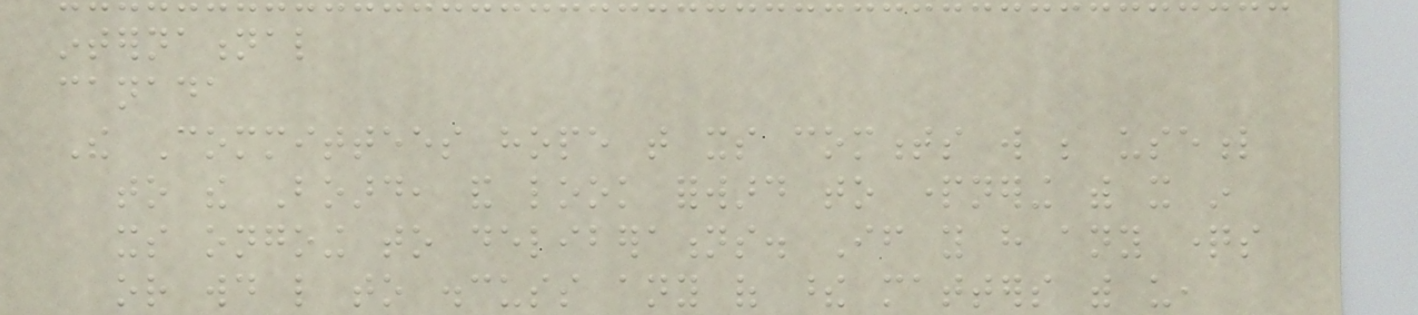international
canada
The Committees hope that its comments will be useful
to the Board, and look forward to partnering with it in
its ongoing to deliberations. If you have any questions
or would like to discuss any of these matters with us,
